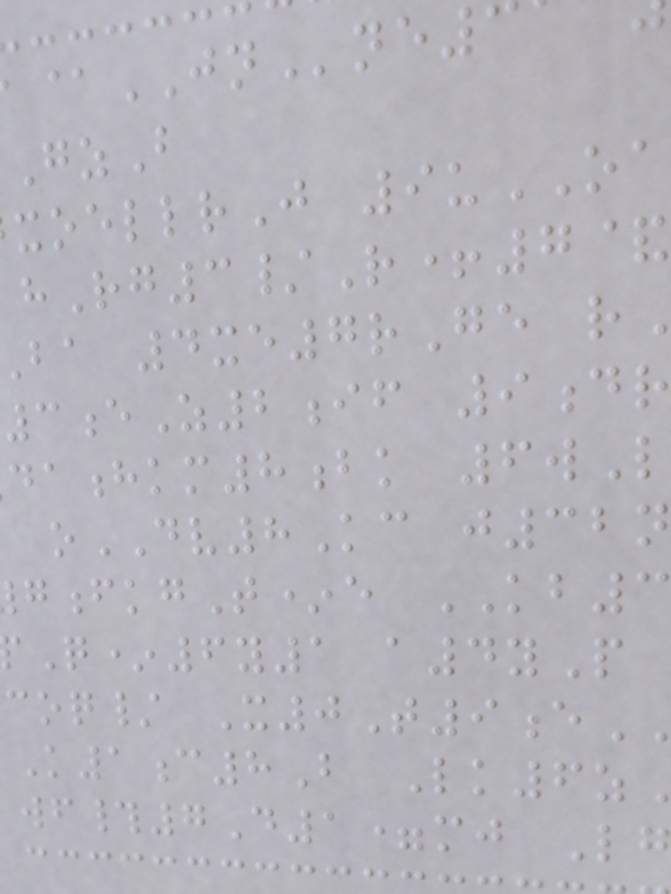GzB
xoellrJ 9uOA
hRg3/R+7&
ba 4xe7rGe r
3eZ2if 9dr
hkm8bk 6wL
oDV8Kc j32n
fkgT*e KB3
Q*6y1 a4yP
coq/ X0T9e
K1c8B Lk6z
wf#7D1=mj Lg
